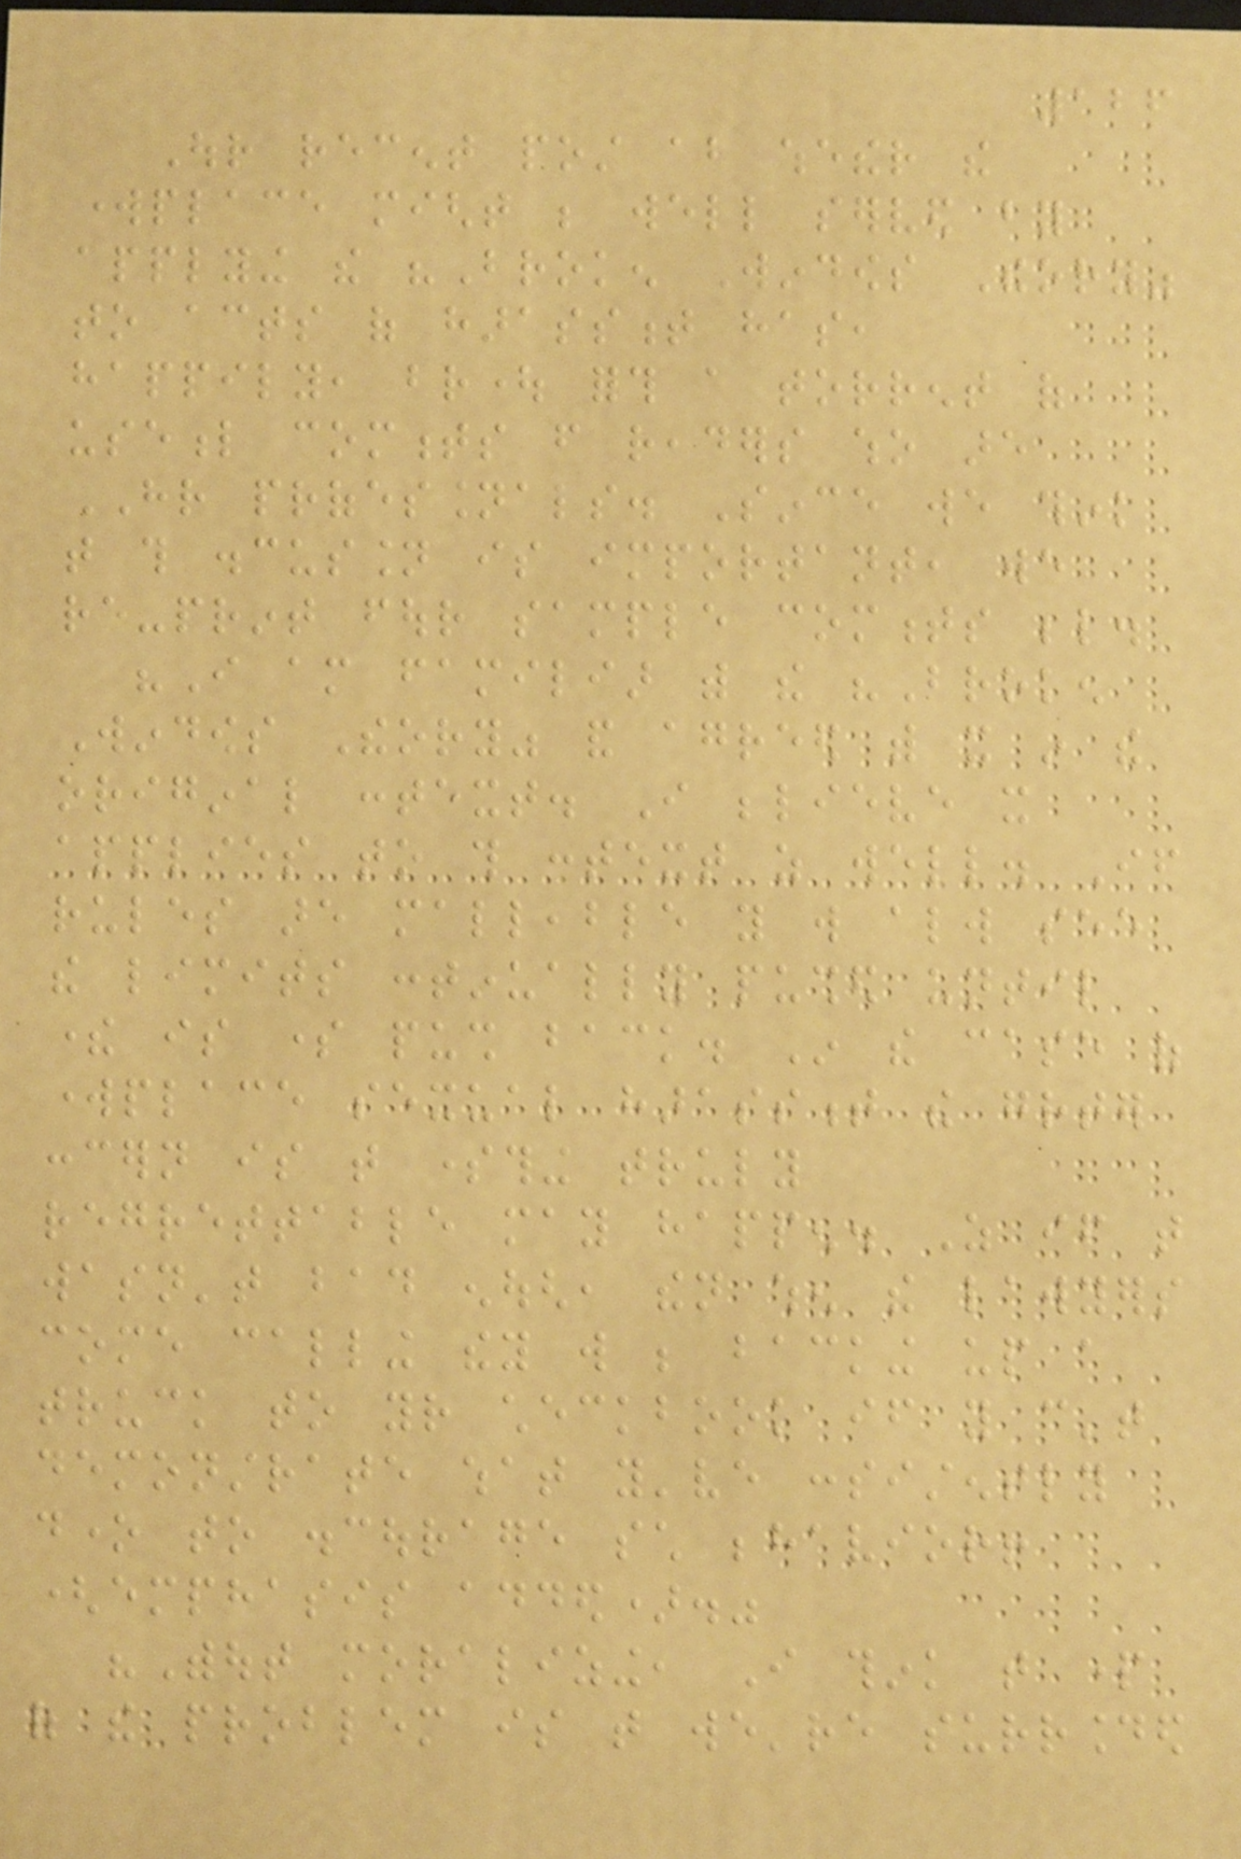126
Our recent post about whether the
workplace might be well served by
applying the "Broken Windows Theory"
to acts of harassment has,
happily, brought forth a torrent of
useful comments from readers who are
HR professionals. Since we think
that this discussion is important, we
re-print four sample comments below.
"I am familiar with the "Broken
Windows Theory" and agreed with it in the
original context. I believe it
applies to this context as well. If
rules are malleable you will always see
the limits continually pushed until
there is some push back. In the case of
workplace sexual harassment the greater
concern is that something truly
regrettable may happen. As if that
wasn't bad enough, then when the lawyers
come calling they will be backing up a
truck to your checkbook if you can't
demonstrate what you've consistently
done to discourage such behavior!
(emphasis added)."
"Without moralizing, I think that part
of the problem is that we're surrounded
